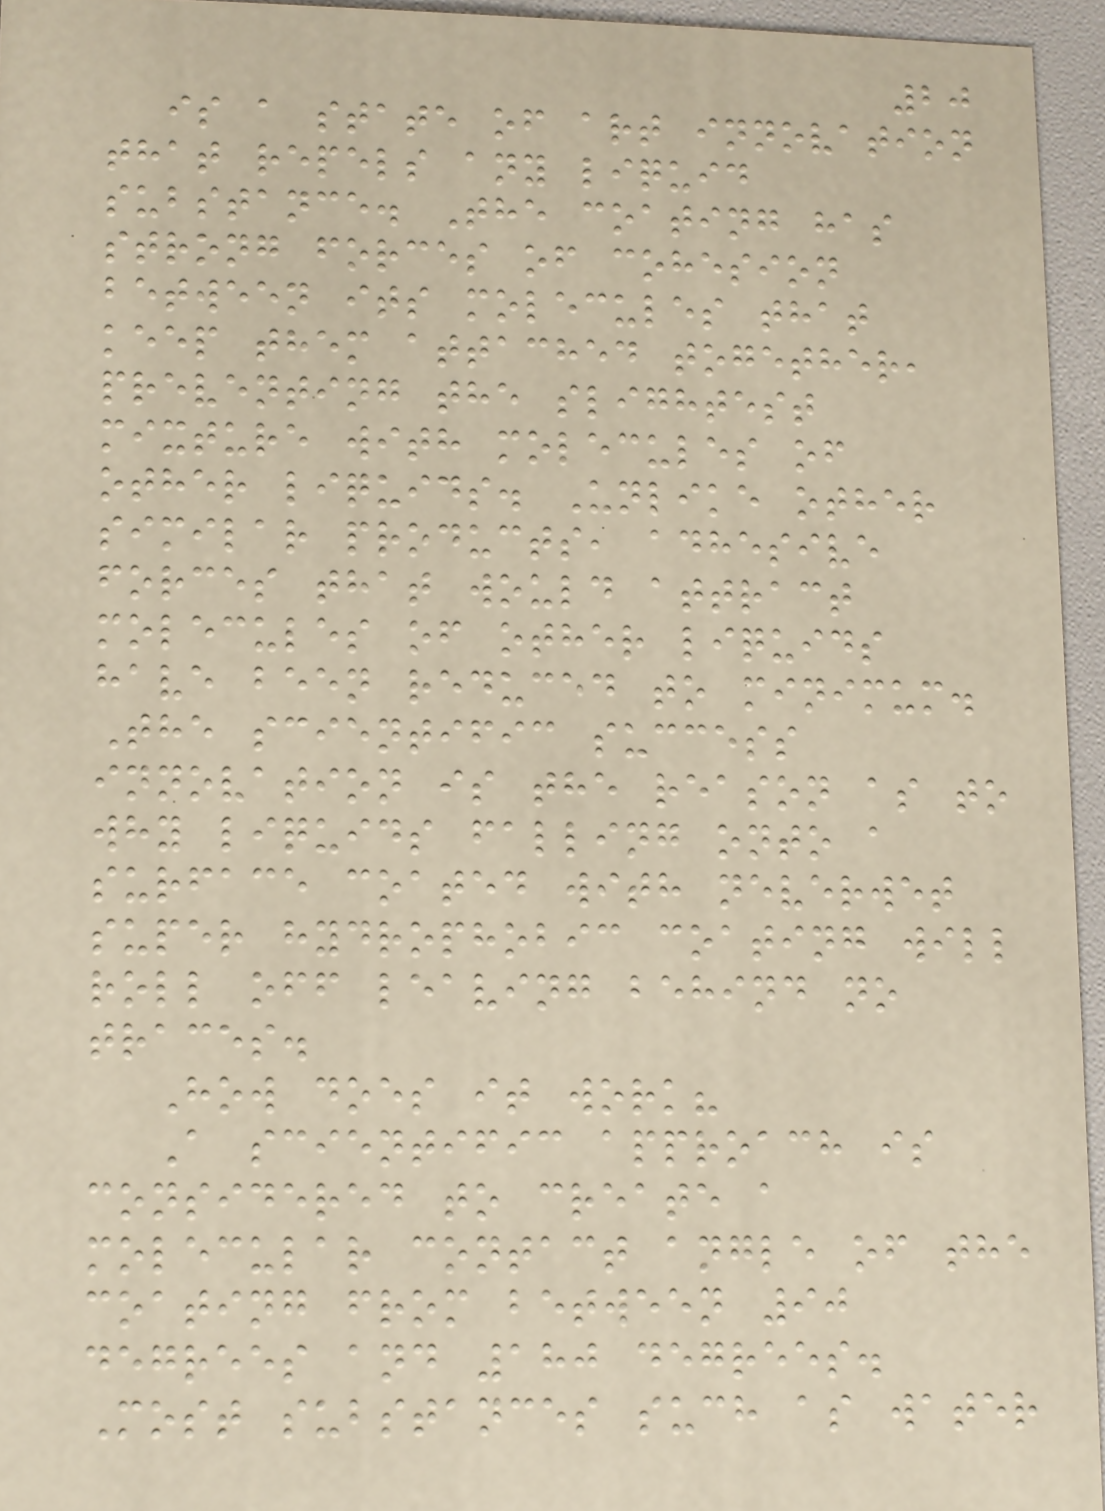20
is a state of art innovation
that repels any liquid
substance. The coating has
strong forces of cohesion
between its molecules that
keep them attached together,
preventing the slightest
mixture with molecules of
other liquids. Unlike other
similar products, adhesive
forces that would attract
molecules of other liquids
have been reduced to minimum.
The scientific success
innovation is the reason as to
why liquids falling onto a
surface coated with neverwet
super hydrophobic coating will
roll off leaving behind no
traces.
How does it work?
A scientific approach is
considered to create a
molecular contact angle of the
coating from between 90
degrees and 180 degrees.
Most substances such as water
